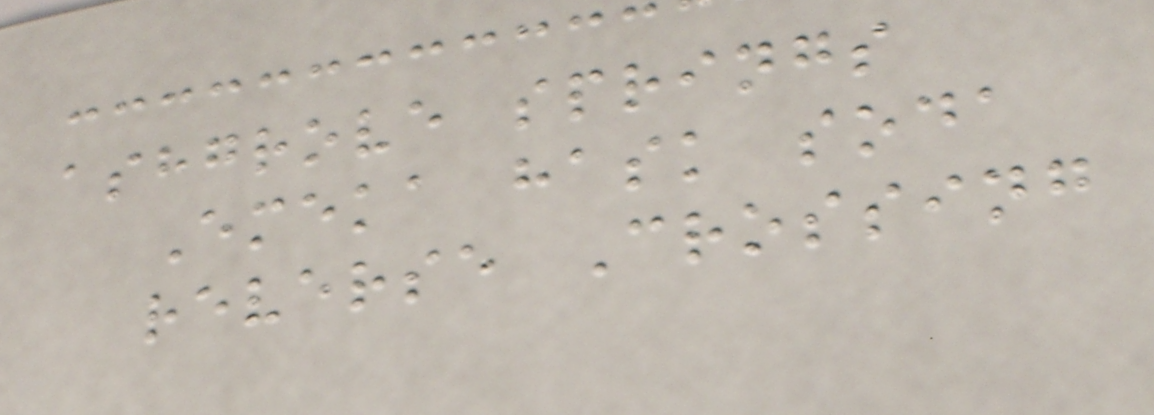ashgrove springs
Emeka hask soda
reverse Crossing
